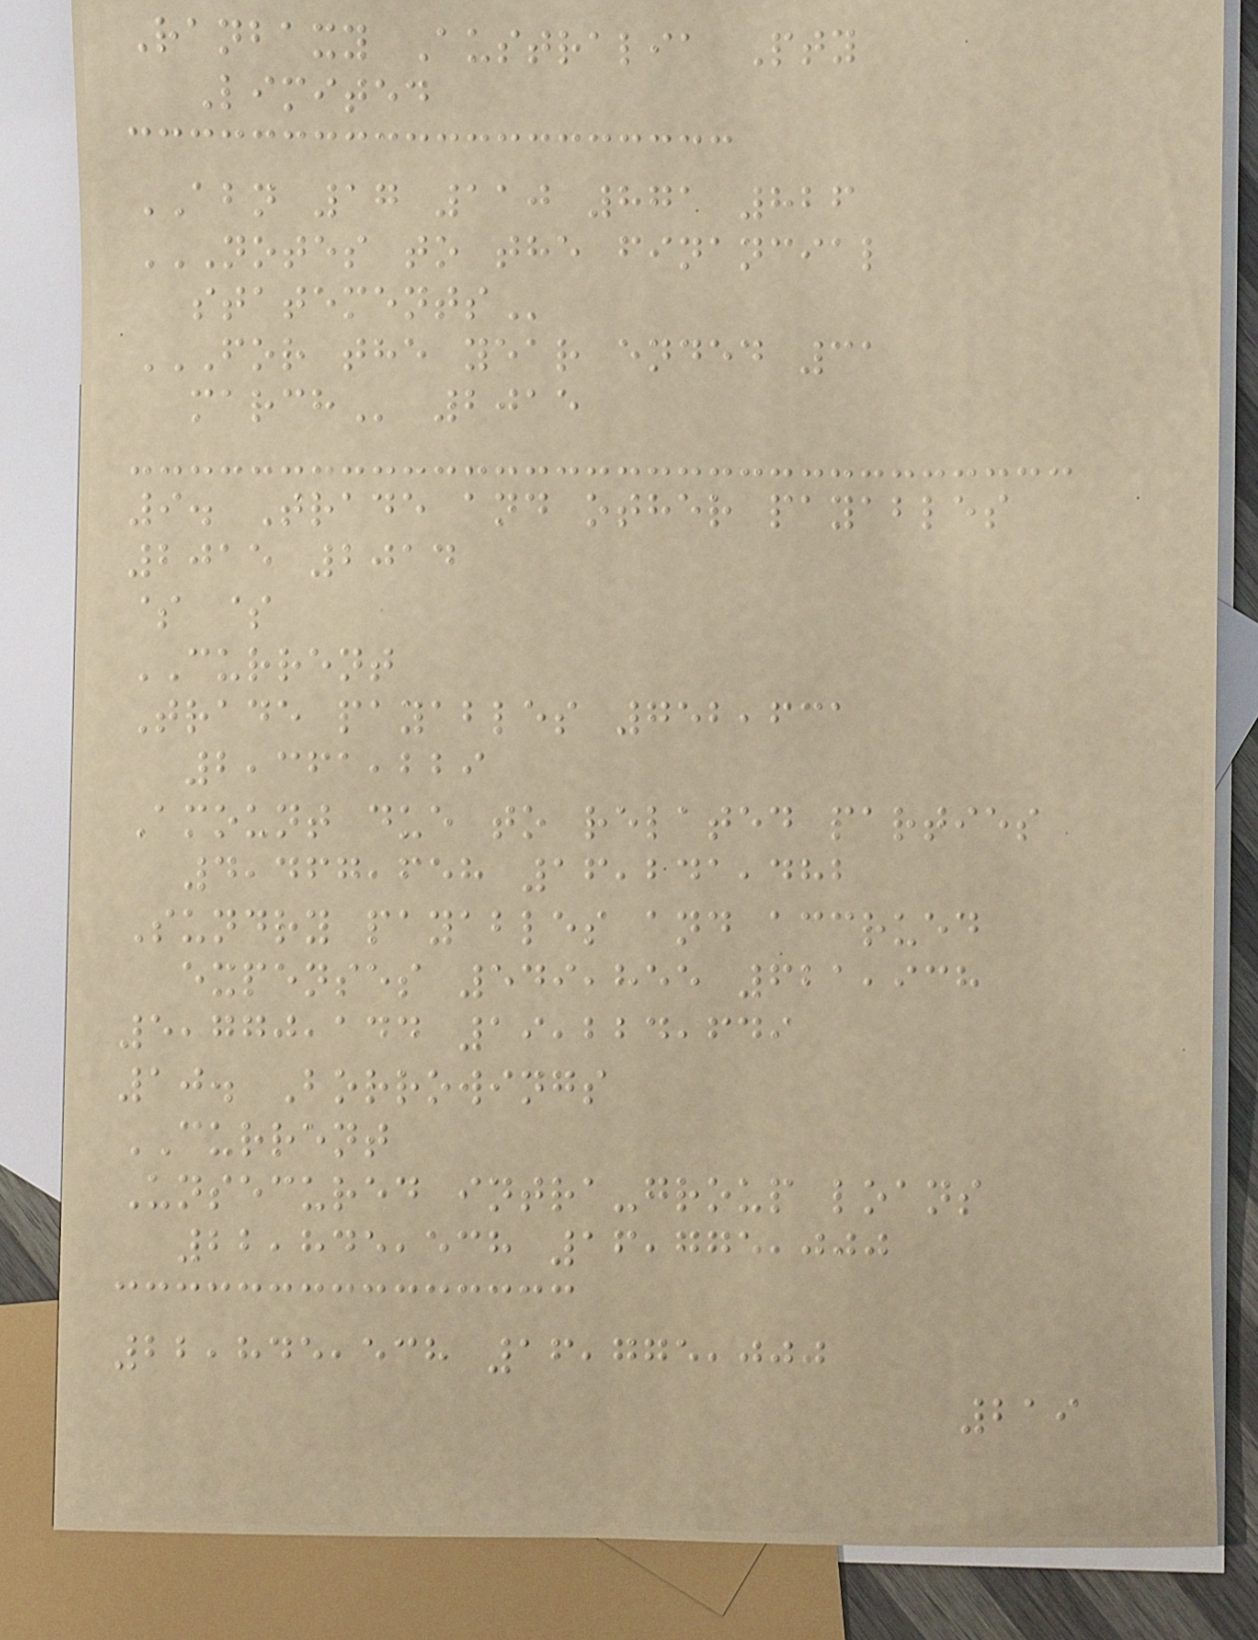Ranbaxy Australia Pty
Limited
ABN 17 110 871 826
NOTES TO THE FINANCIAL
STATEMENTS
FOR THE YEAR ENDED 31
MARCH 2015
9. Trade and other payables
2015 2014
$ $
CURRENT
Trade payables 752,631
2,361,229
Amount due to related parties
4,467,658 16,241,482
Sundry payables and accrued
expenses 549,855 621,938
5,770,144 19,224,649
10. Borrowings
CURRENT
Unsecured intra-group loans
22,845,538 16,775,000
22,845,538 16,775,000
219
